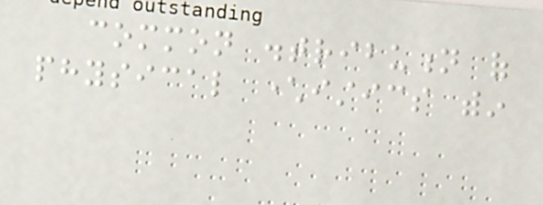common distribution of
physical characteristics within
